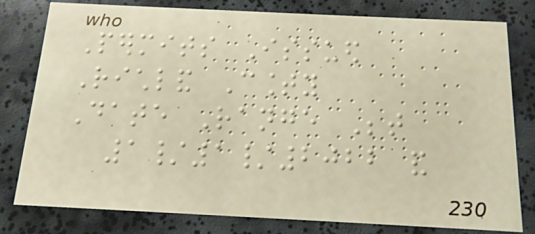Permits Issued
Richland County
Date Range Between
1/1/2022 and
